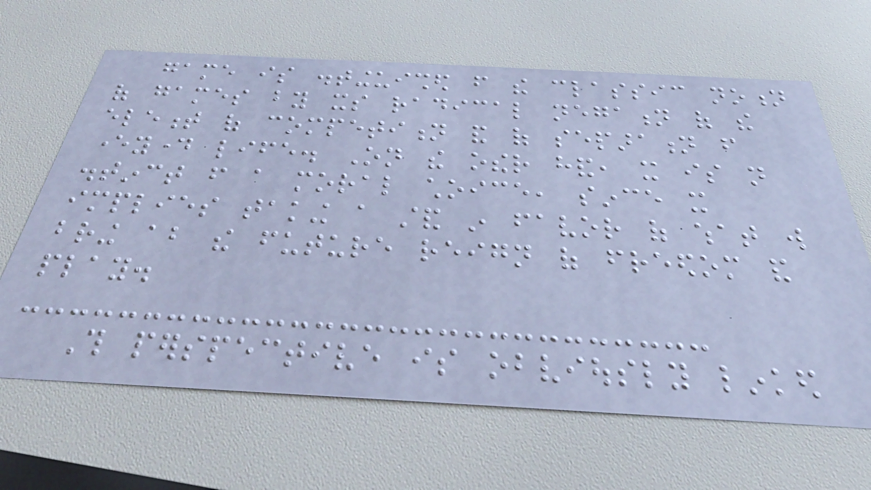game is distinguished from the classic notion
of games by its radical negation of the
element of competition and of separation from
everyday life. On the other hand, it is not
distinct from a moral choice, since it
implies taking a stand in favor of what will
bring about the future reign of freedom and
play.
This perspective is obviously linked
